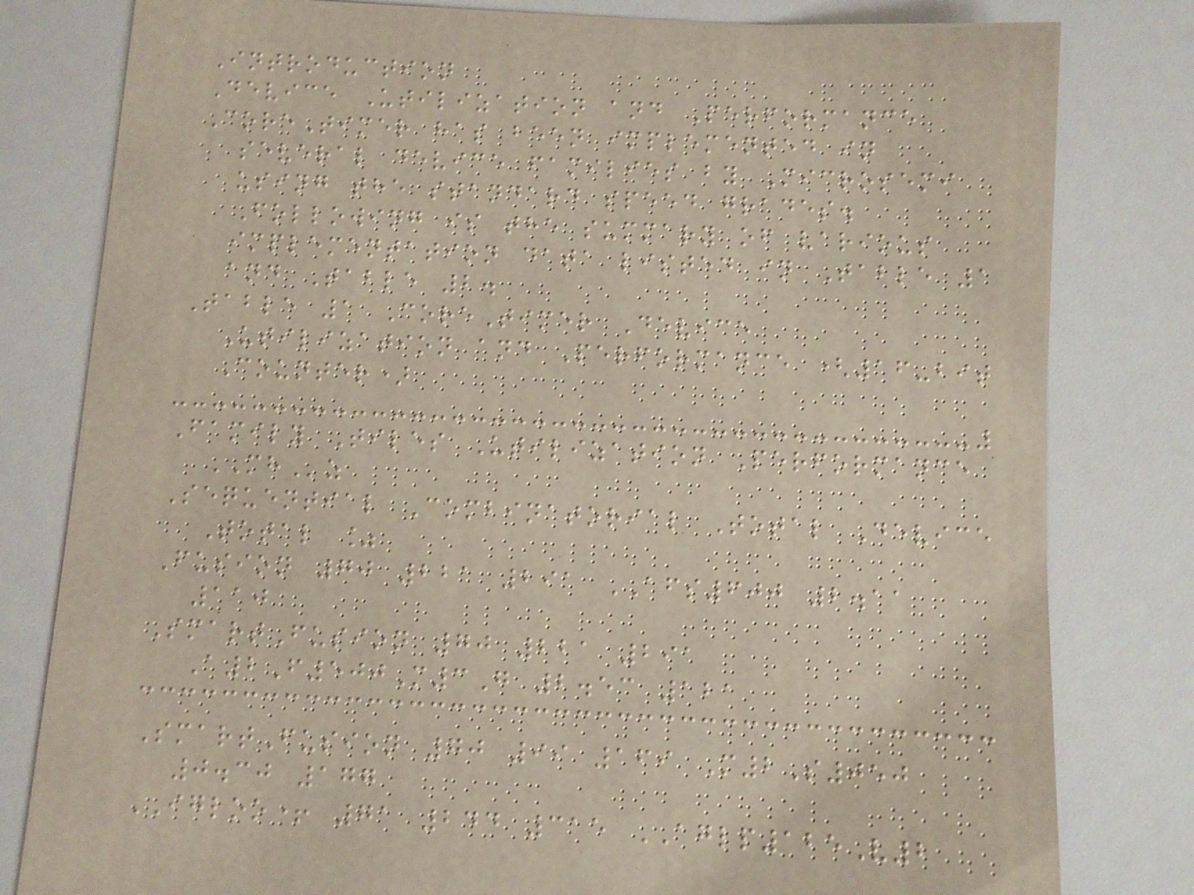Introduction
Device Utilization and Performance
CoreTimer has been implemented in
several device families by Microsemi
using the standard speed grades.
Following is the summary of various
implementation data listed in Table 1
and Table 2.
Table 1 CoreTimer Device
Utilization and Performance (16-bit
Counter)
Family Tiles Utilization Performance
MHz
Sequential Combinatorial Total Device
Total %
Fusion 70 221 291 AFS600 2.11
110
SmartFusion 70 221 291
A2F500M3G 2.53 121
SmartFusion 70 99 169 M2S050
0.30 177
IGLOO+ 71 244 315 AGLP125V2
